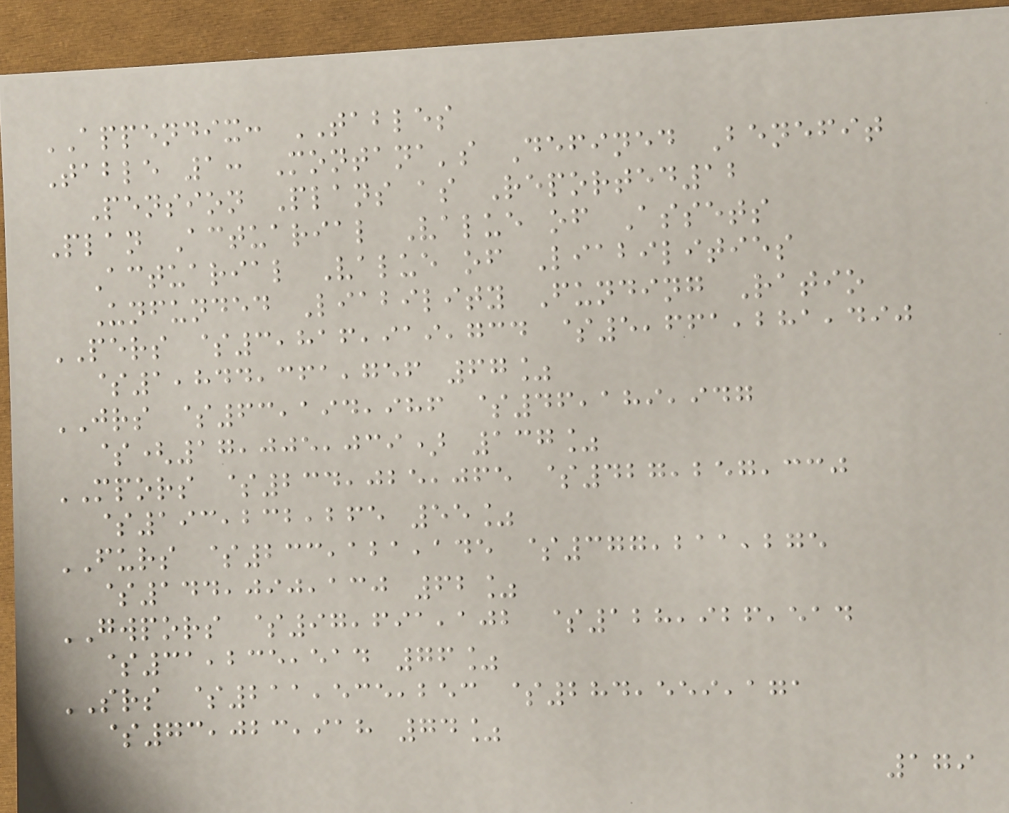APPENDIX: TABLES
Table 1: Montana's Defined Benefit
Pension Plans as Reported12
Plan Actuarial Value of Assets
Actuarial Value of Liabilities
Unfunded Liability Funding Ratio
PERS $3,816,919,734 $5,661,281,490
$1,844,361,756 67%
JRS $63,194,986 $46,189,947
$(17,005,039) 137%
MPORS $234,025,065 $427,257,330
$193,232,265 55%
FURS $233,121,145 $377,211,275
$144,090,130 62%
GWPORS $97,691,102 $128,926,514
$31,235,514 76%
SRS $211,535,253 $284,559,171
$73,023,918 74%
179
